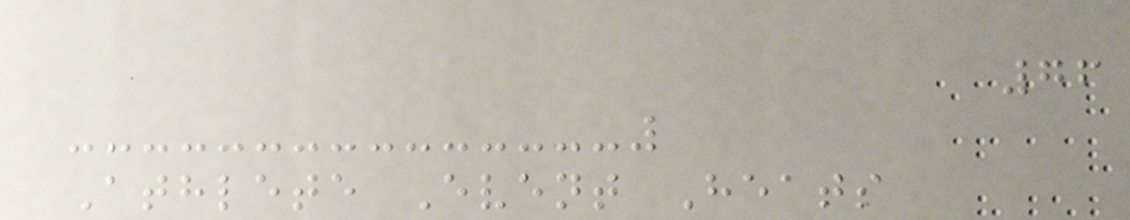76
Athlete Event Heats
